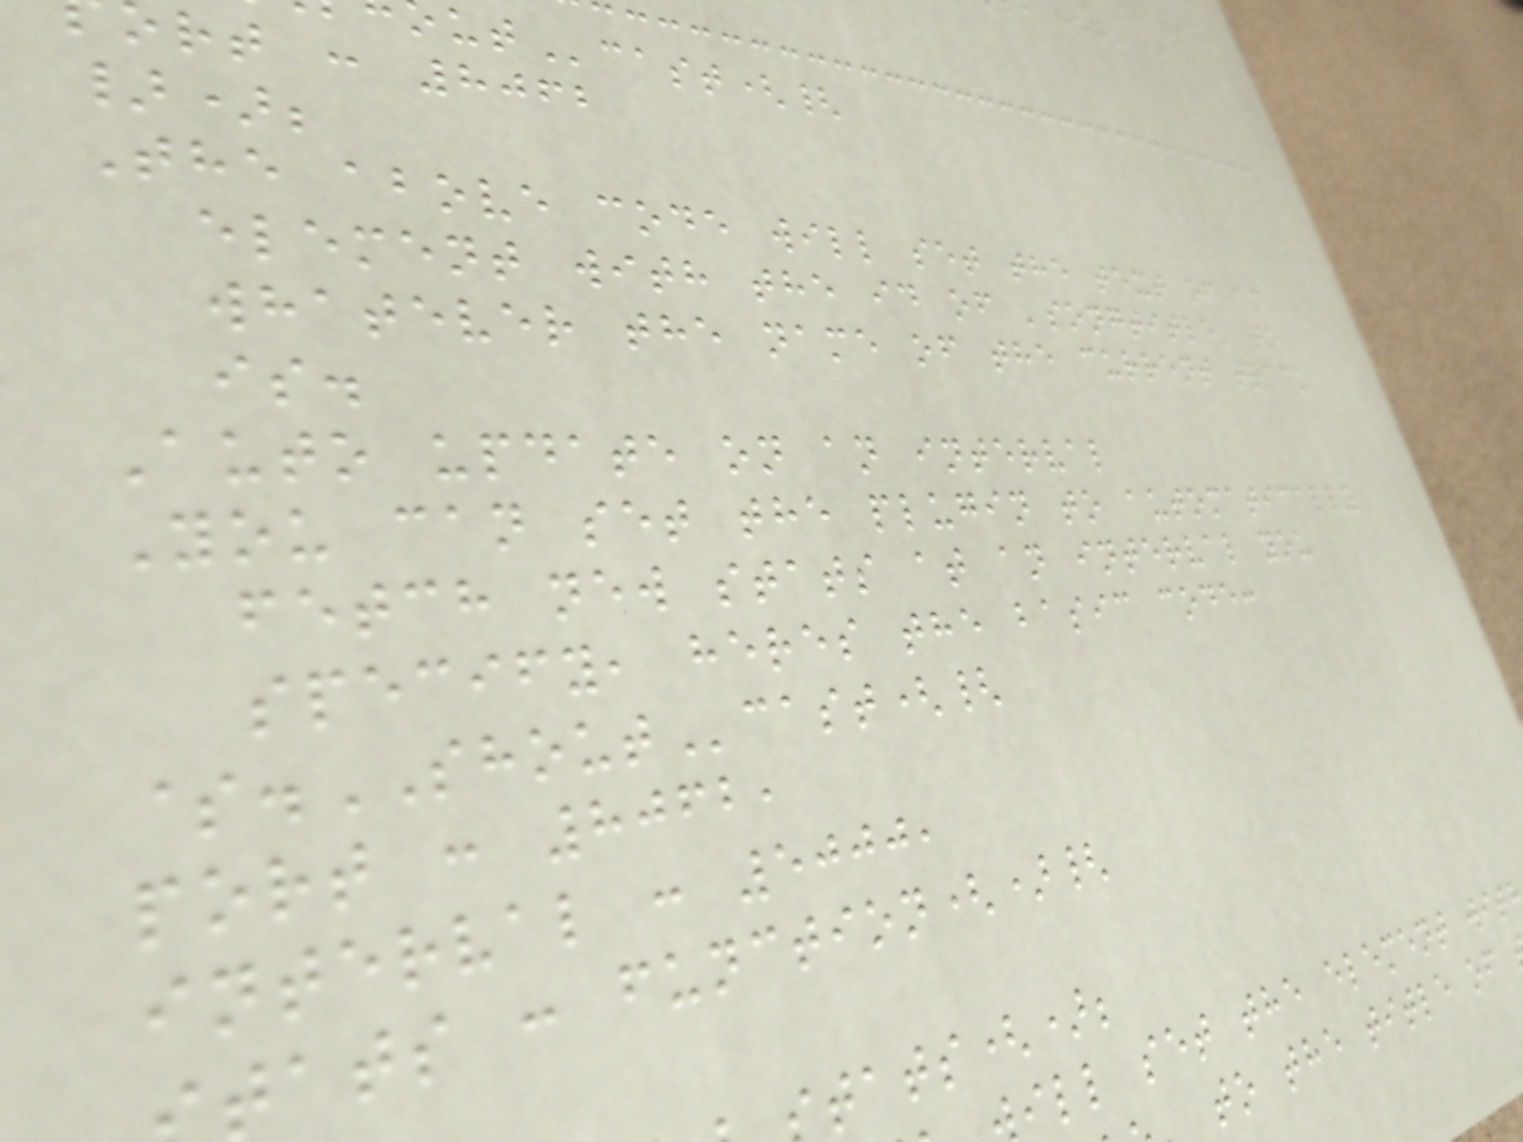cast({
rt : 8062
});
The above code will set the text of an
element with the id of 'songtitle' to
whatever the name of the current track
is.
Auto update on an interval
You can set the plugin to automatically
fetch new stats at an interval you
specify, heres the basic code:
$.SHOUTcast({
port : 8062,
interval : 5000,
tats : function(){
tats();
ill set the element wit
to the title of
